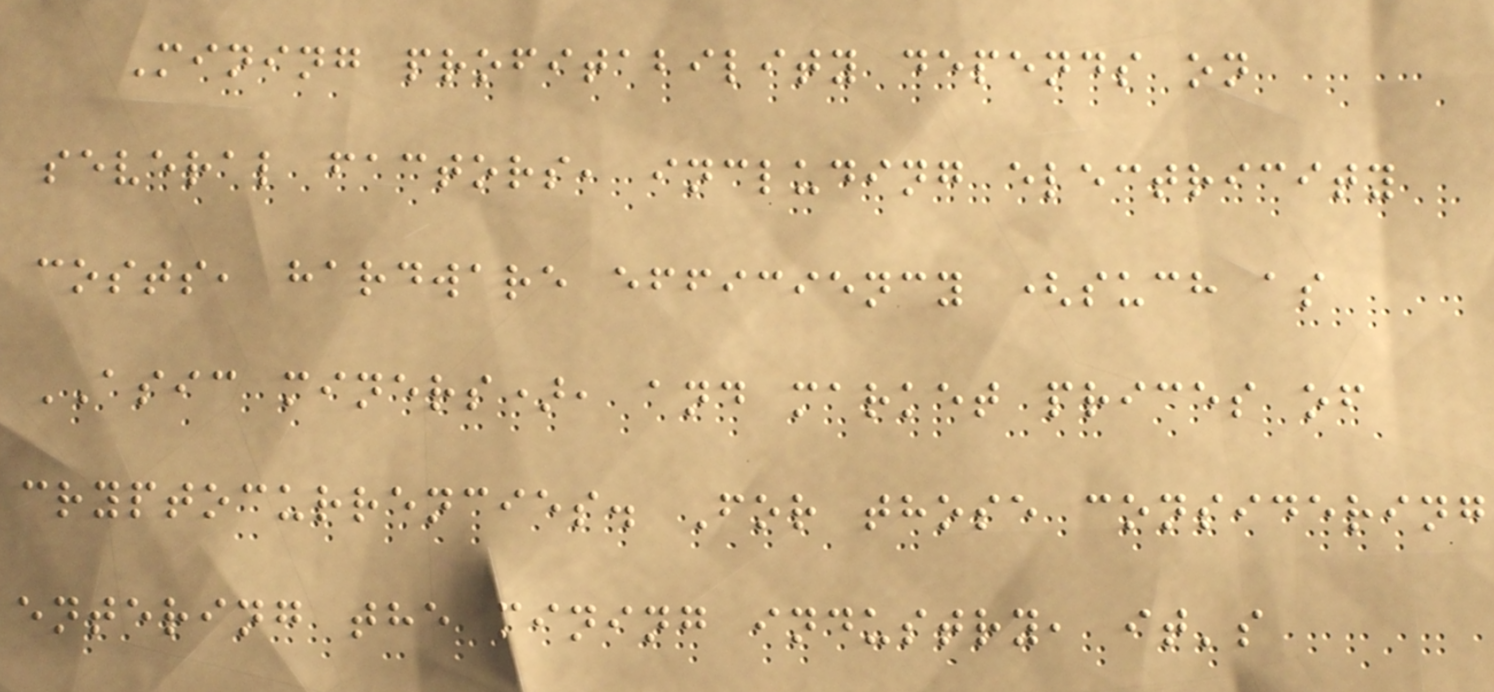Mining profitability depends on
several factors, including electricity
costs, hardware efficiency (such as
ASIC miners), and market prices of
cryptocurrencies. For those considering
entering the mining industry, it's
